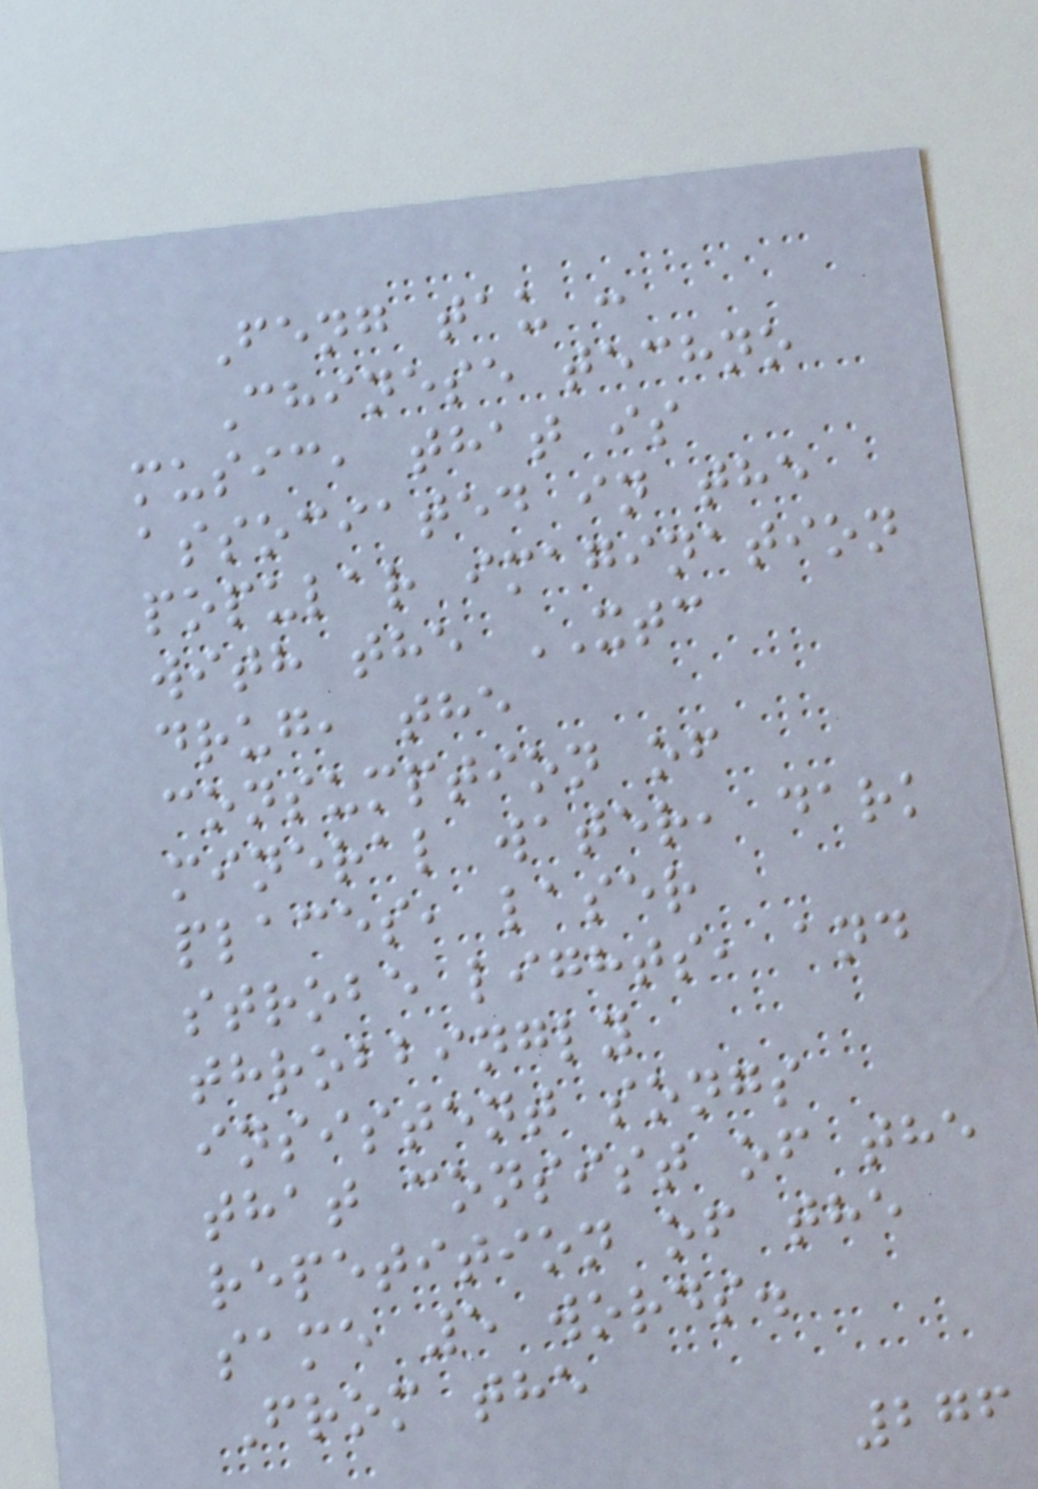Feng tau :
Chinese techno
music, that is
associated in the
popular imagination
with the XTC
drug, the
consumption of
mineral water, dark
places, laser
strobe lights, and
throbbingly
insistent songs
that consist of the
repetition of the
same 5 words.
From the
276
